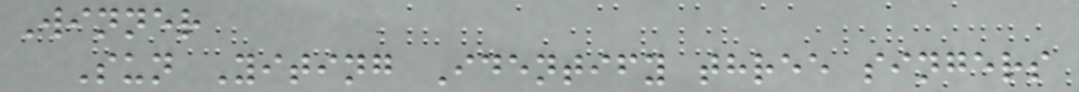Winner
Sun Yiting Identify three singers
